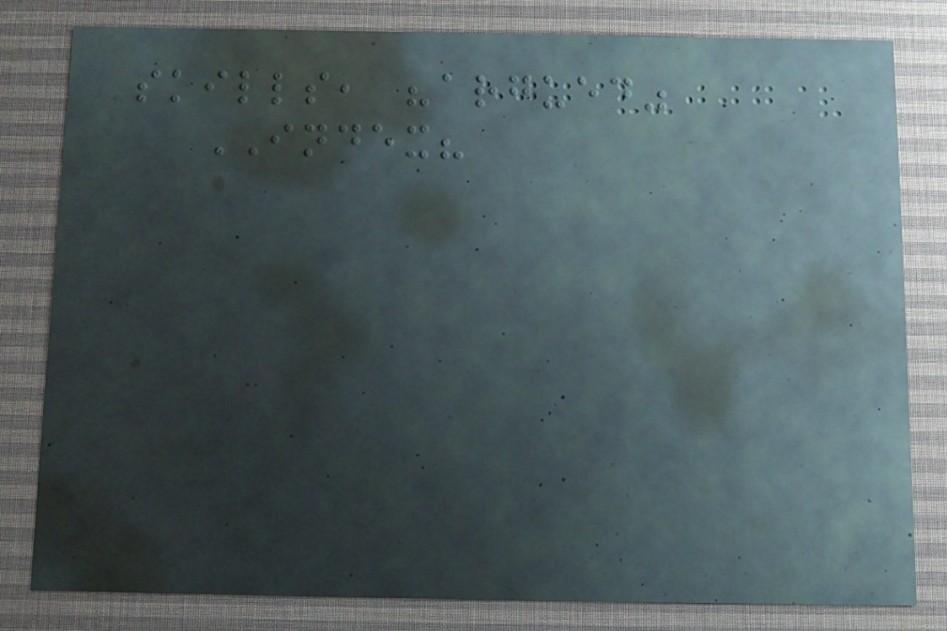skills, "argued"
INDEX?
